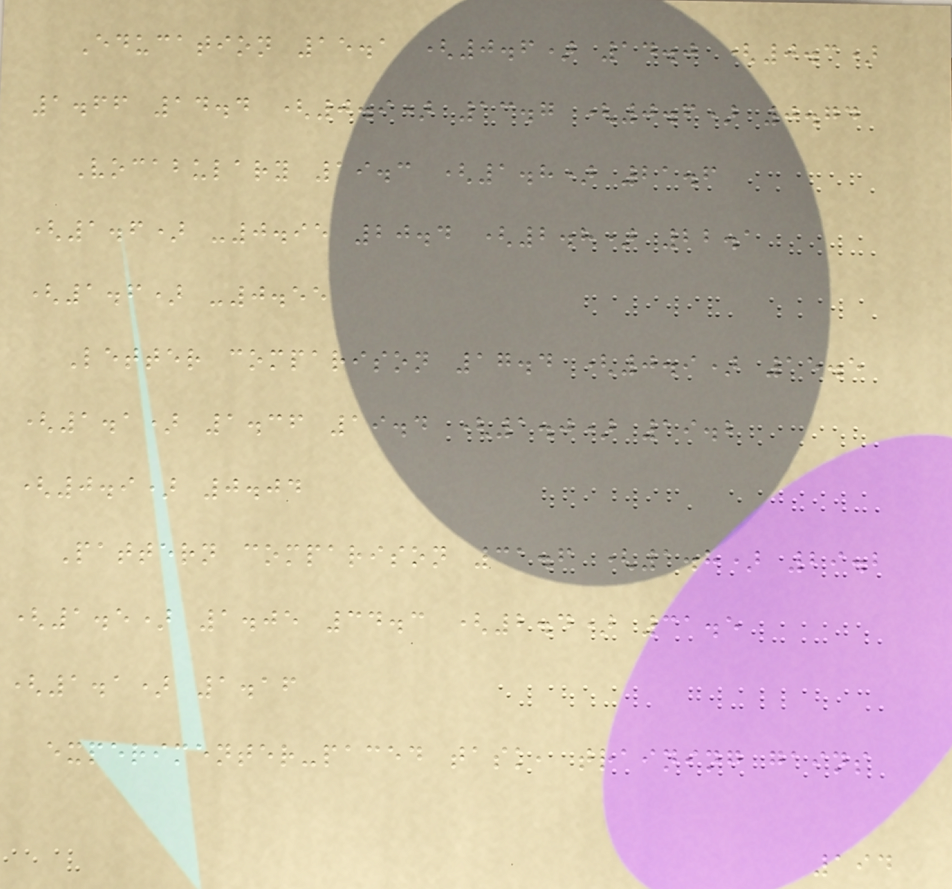Education 15.1 (0.6) 14.0 (0.3)
1.66 14.4 (0.9) 13.7 (0.6) 0.74
Vocabulary 19.3 (1.8) 21.6
(1.6) -0.95 20.4 (2.8) 22.1
(1.6) -0.55
Letter comparison 17.4 (0.9) 15.5
(1.1) 1.36 19.4 (1.0) 19.2
(0.9) 0.04
Pattern comparison 31.6 (1.8) 29.2
(1.5) 1.05 34.3 (2.4) 31.5
(1.1) 1.16
experimenter-paced task, training gains
194
